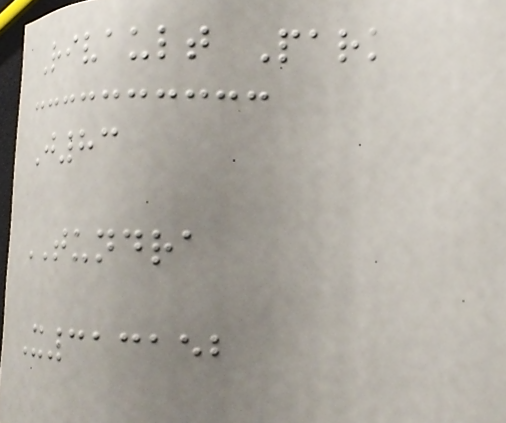Rivault Park
J83
TUNDRA
X313152
